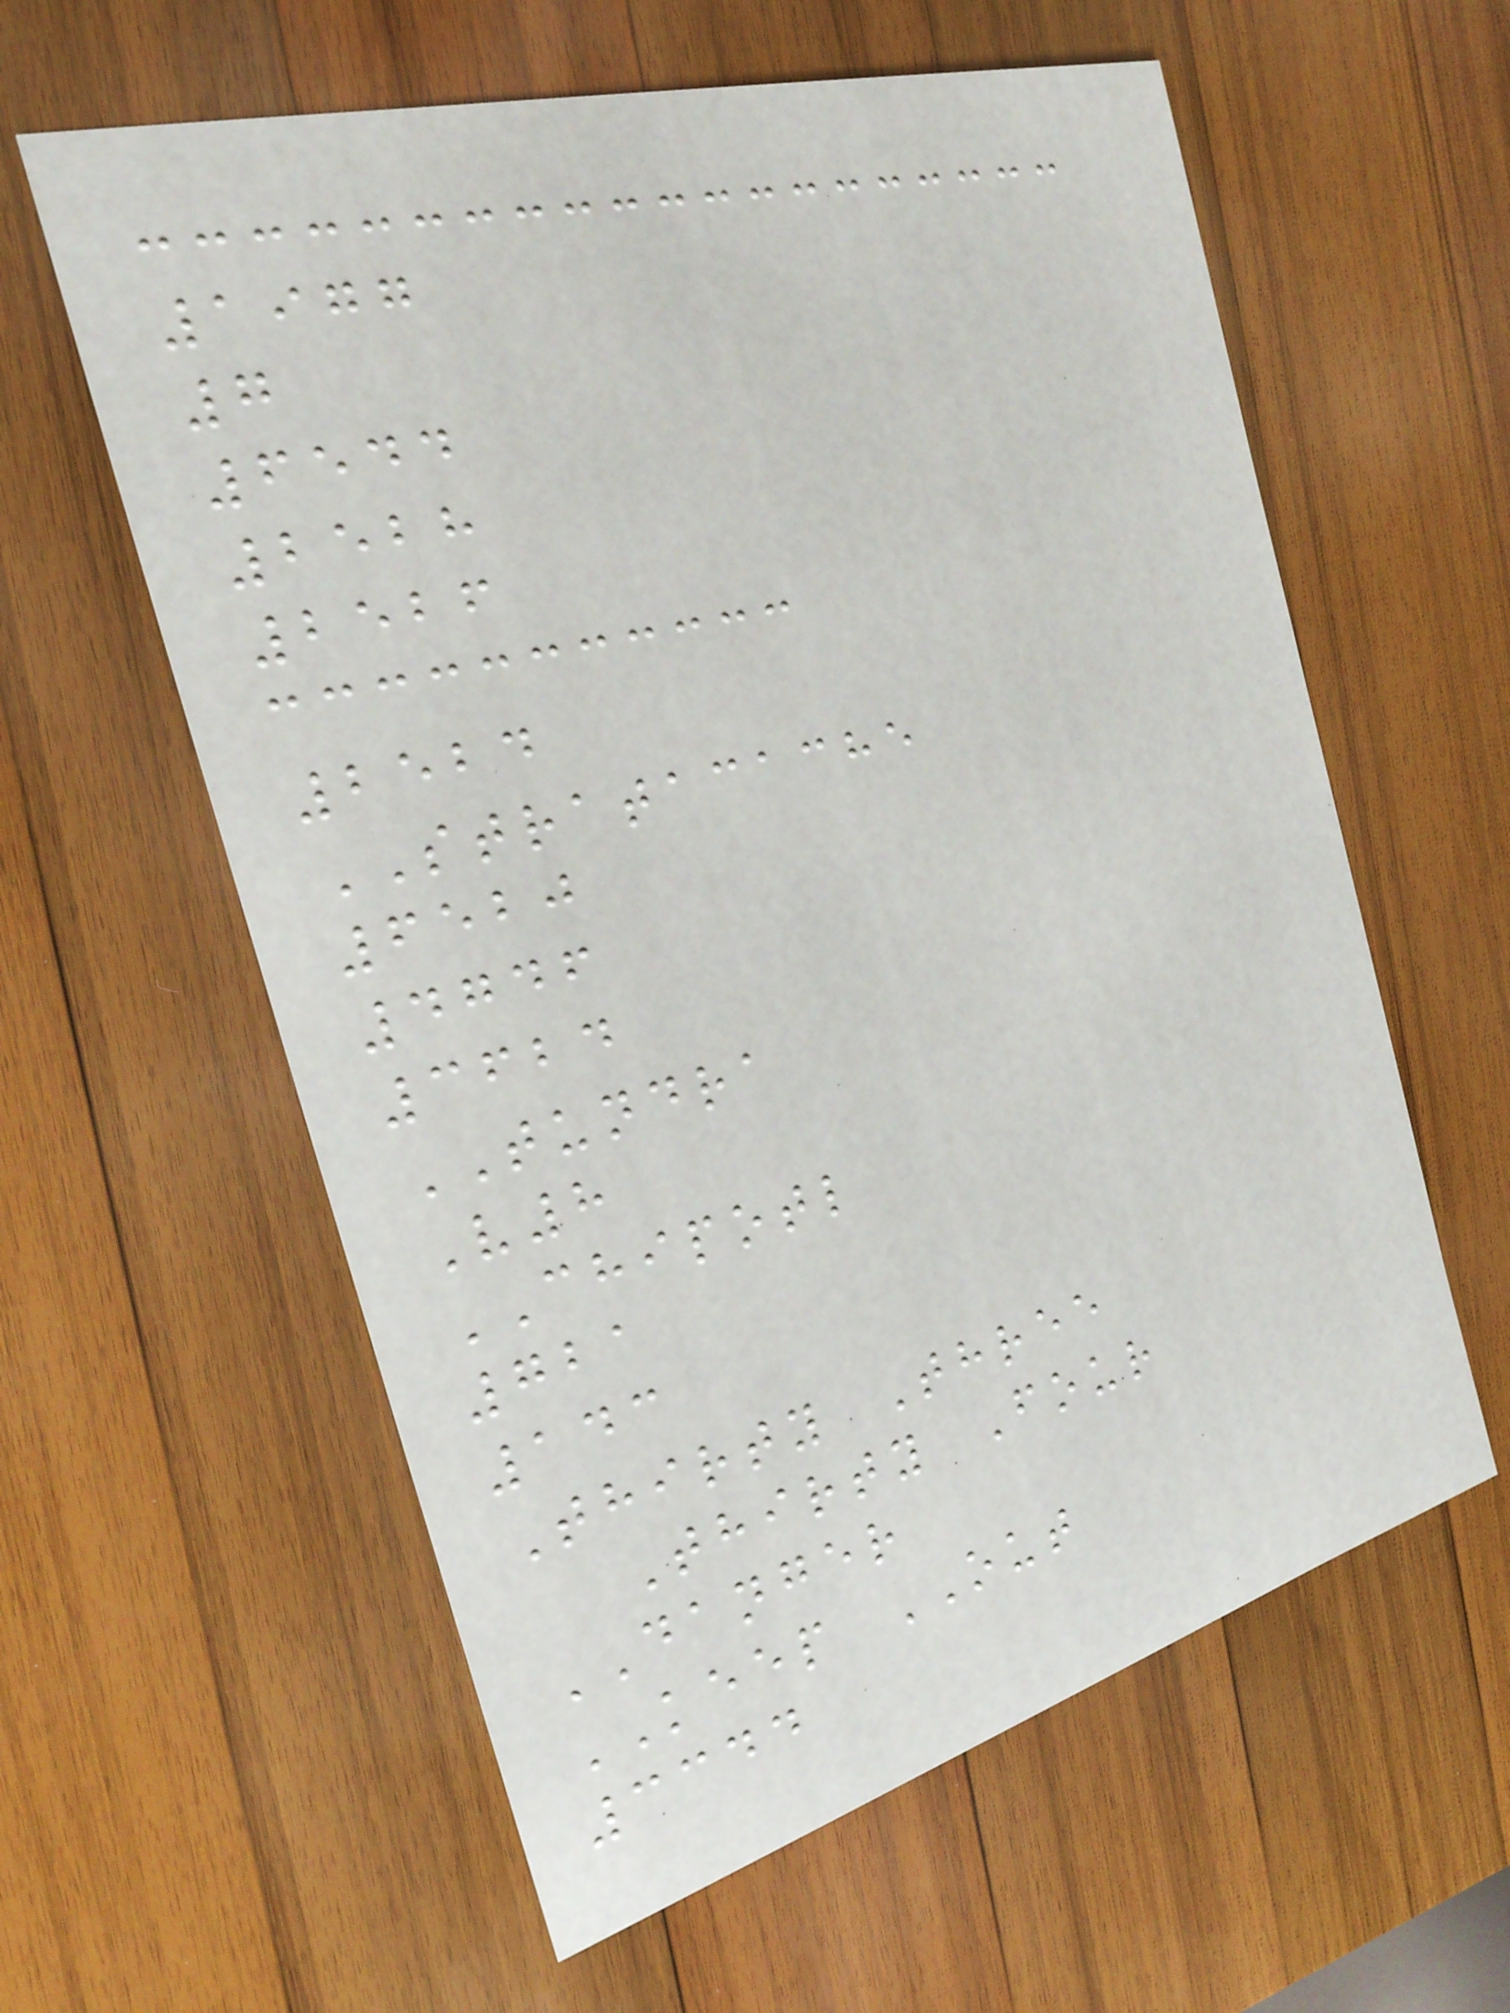1977
7
6544
2528
2526
2524
STRATACACHE
6520
4746
3624
TUNDRA
V8
CHIPOTL
721
143
Thirty Three
Thirty Four
DANGER
KEEP OUT
3344
